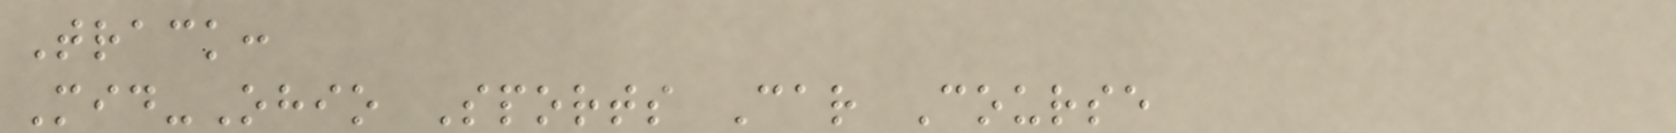Track:
Mid-Ohio Sports Car Course
